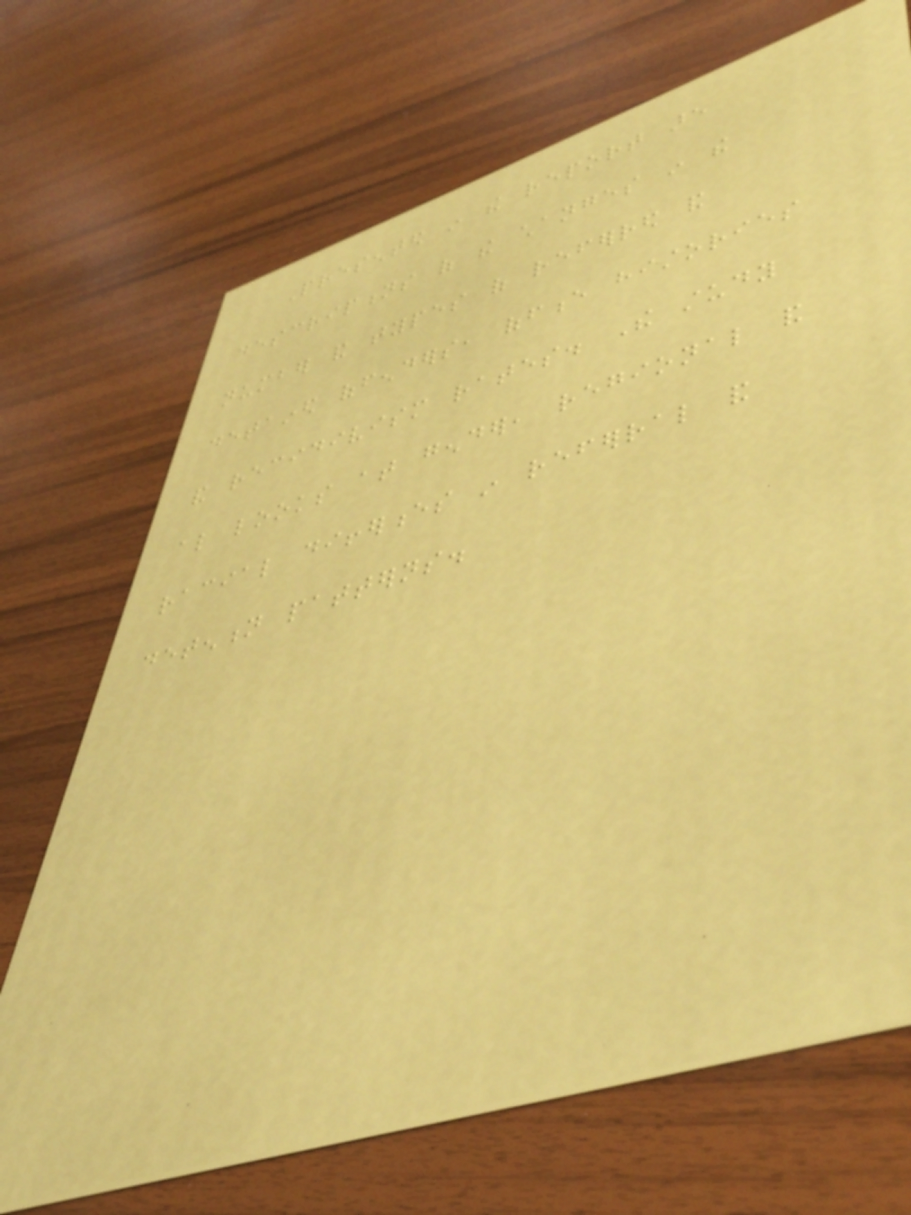Presented in the report are
descriptions of the changes in the
number and types of referred and
detained offenders, offence histories
and recidivism rates. The study
also looks at gender, regional and
racial differences in referral and
detention patterns.
